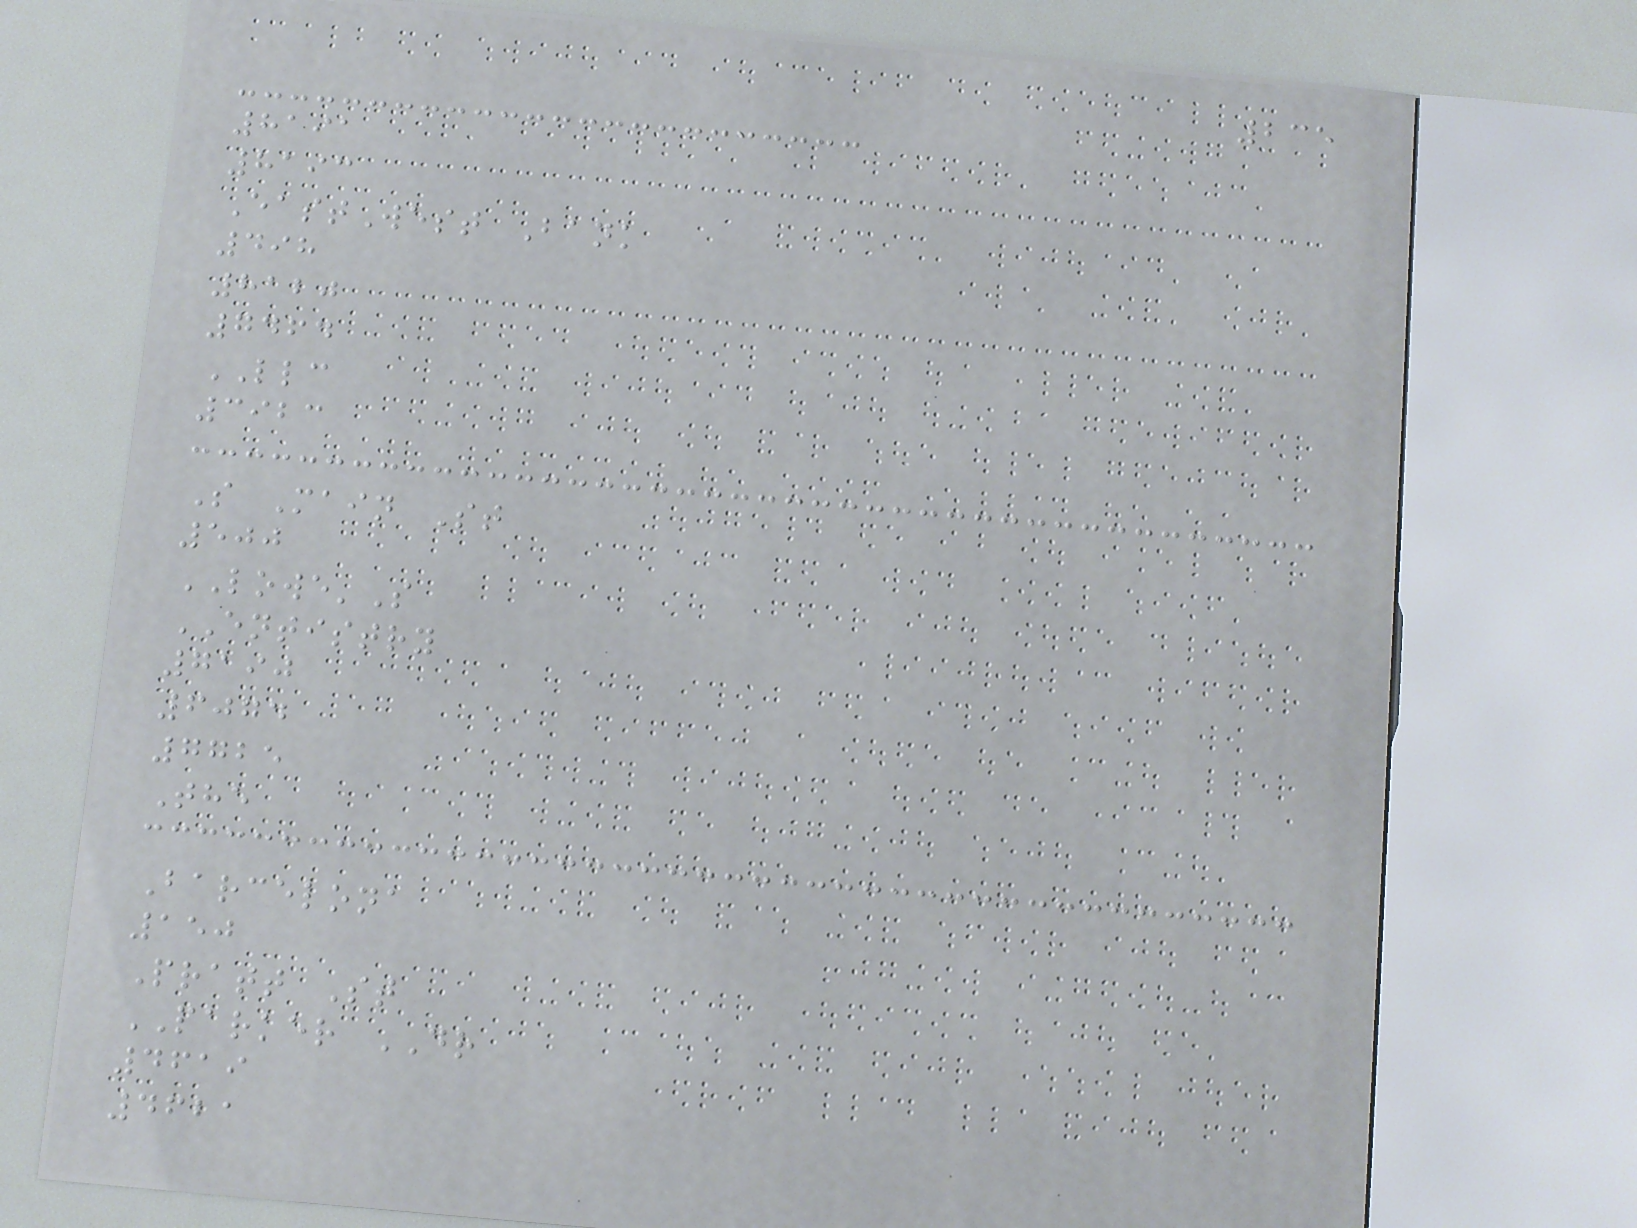235
8191
8193
EastWest Bank
498
8120
7464
LLC
3923
S Main St
500
LOWE'S
ENTISTRY
7190
6074
7725
The
Barcelona
150
Pratt St
PARKER DR
4619
4621
